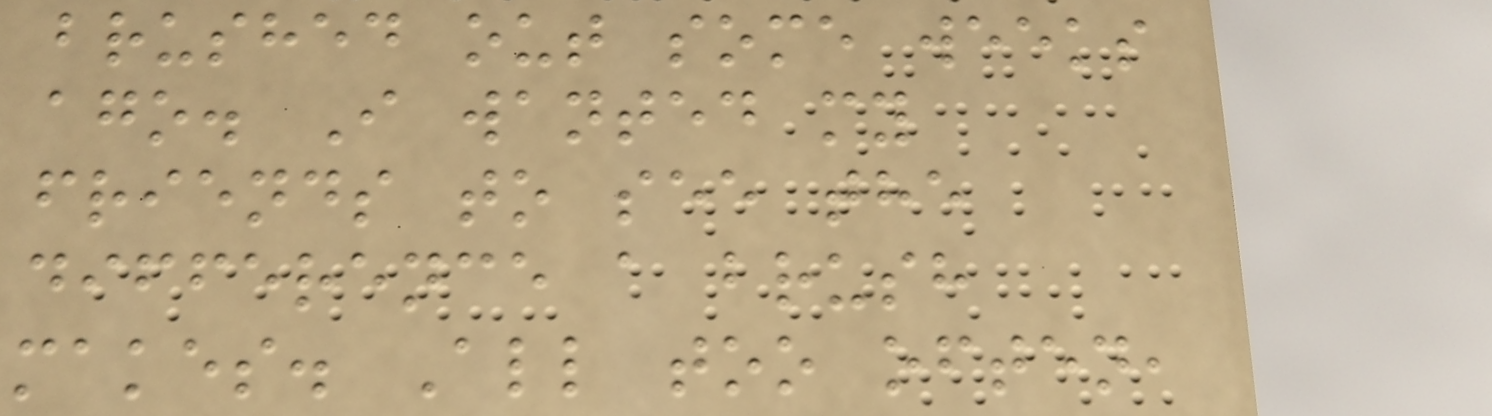brushed out some weeks
ago. I wanted my
friends to see the
difference a brush
makes. All too often,
